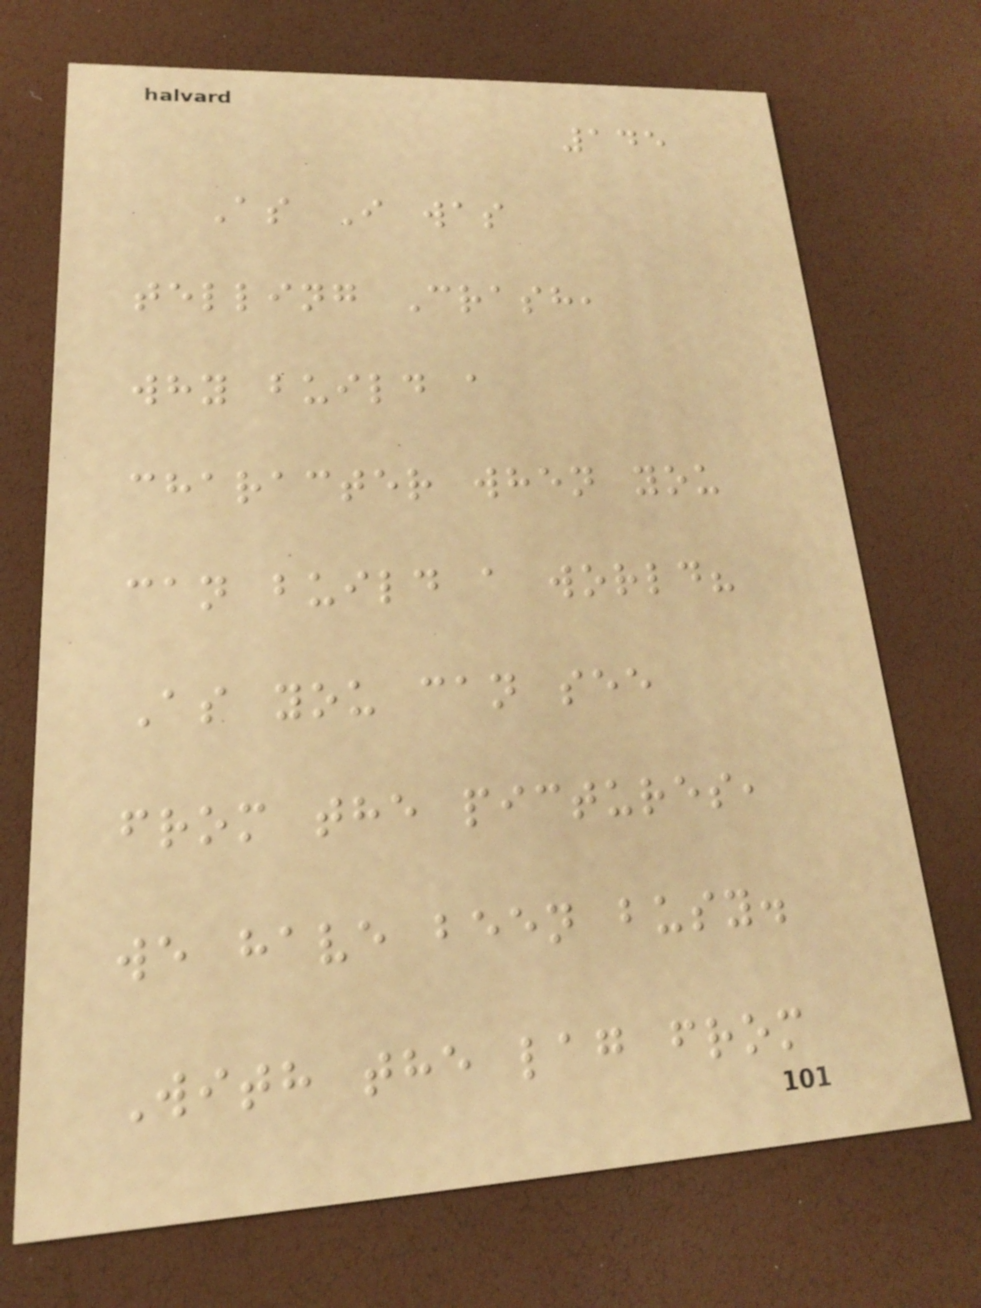145
As I was
telling Crash,
why build a
character when you
can build a world?
As you can see
from the pictures,
we have been busy.
With the lag from
